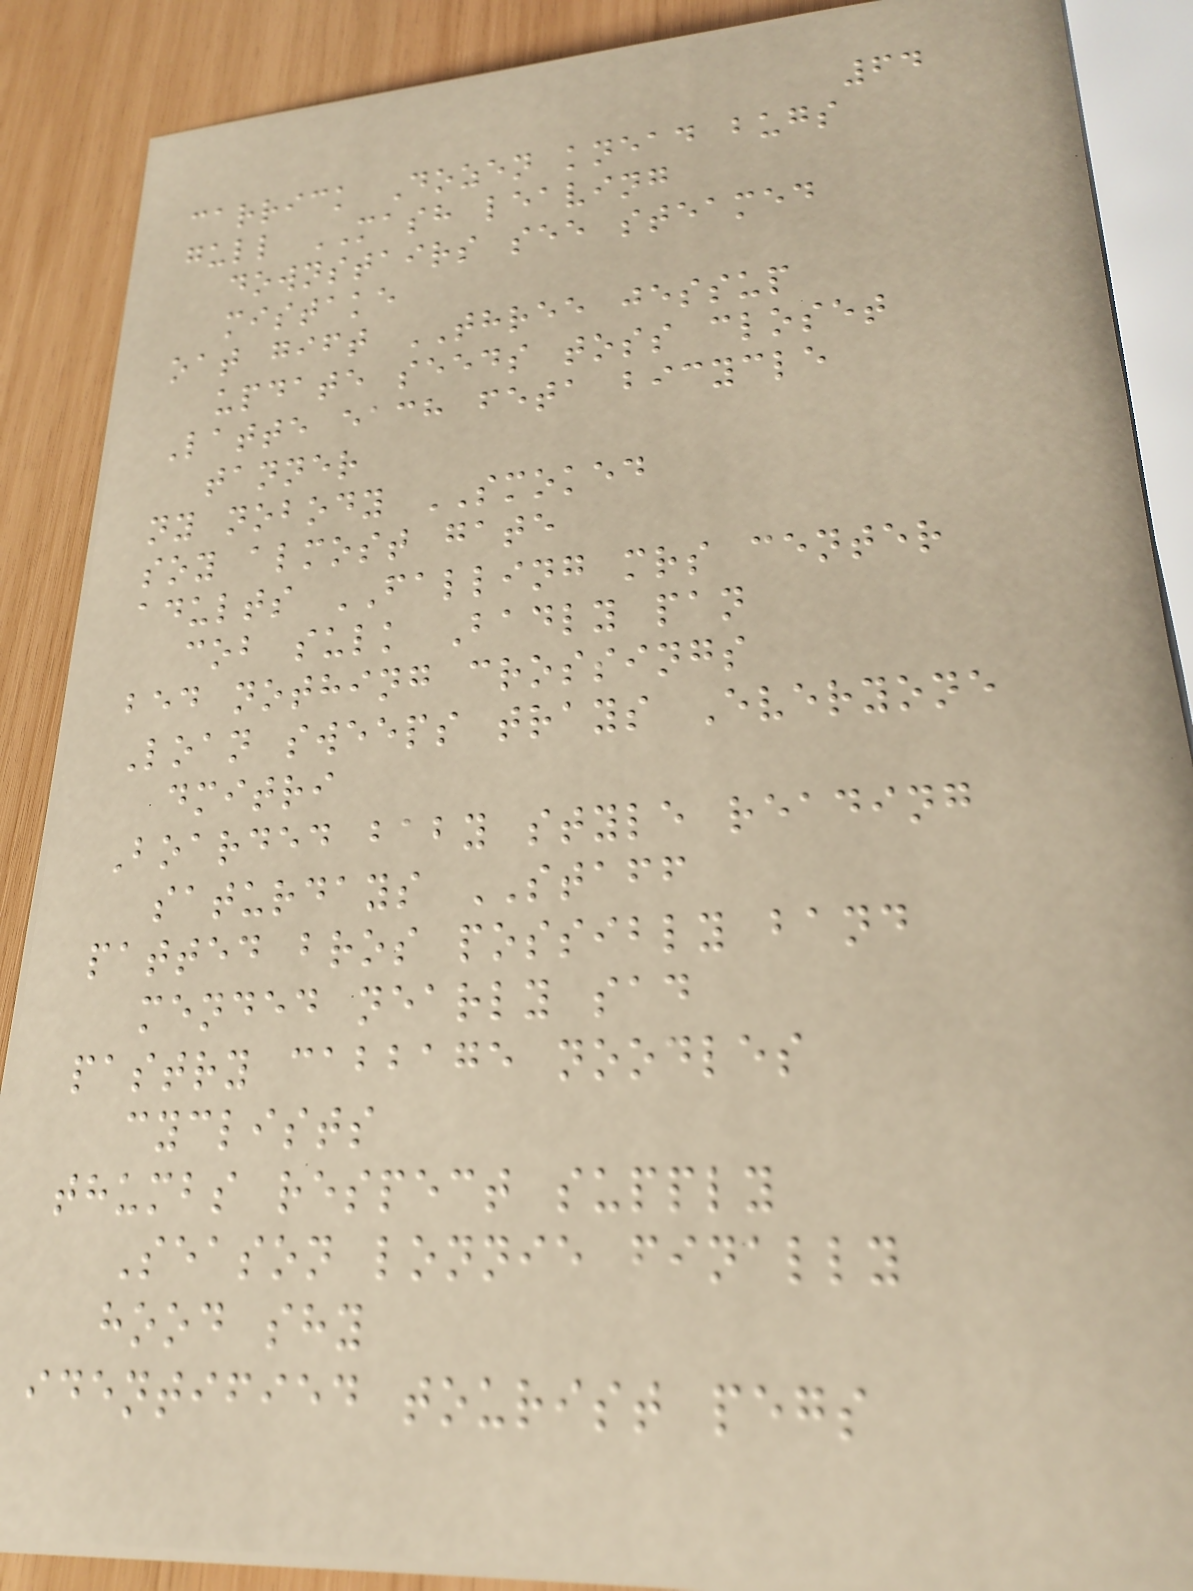64
carrick Dozen knead bugs
gull MASH leaving
downstairs see steamed
mistake
oat gift THREE jessup
update seeds toss closet
Latte each feta bicycle
tanner
ny nobody SMOKED
soy almost gate
adults FALLING mrs center
cob sulk Badly pan
bed nothing crossings
Loan sweeps trays Everyone
dmitri
Boarded baby style reading
saturdays STAFF
patted bros possibly band
mended nearly sad
pastry cabbage noodles
cyclists
thumbs respect supply
Season lonnie finally
hood shy
identified tourist pegs
